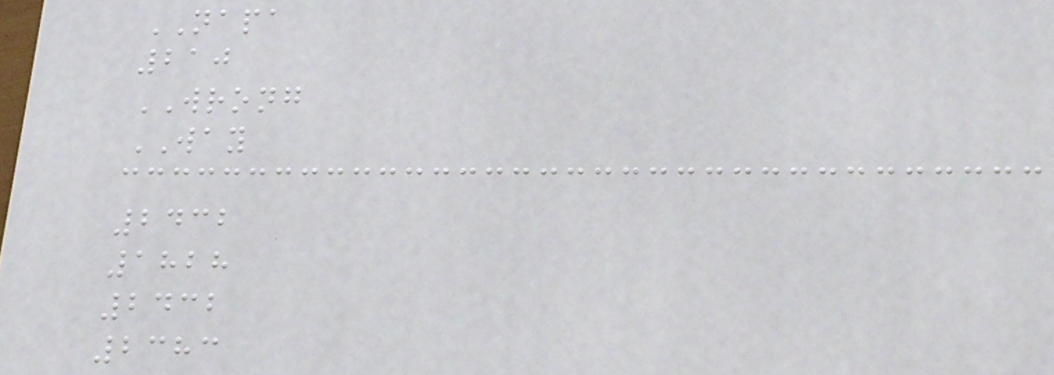NAPA
210
WRONG
WAY
2432
1828
2432
2383
